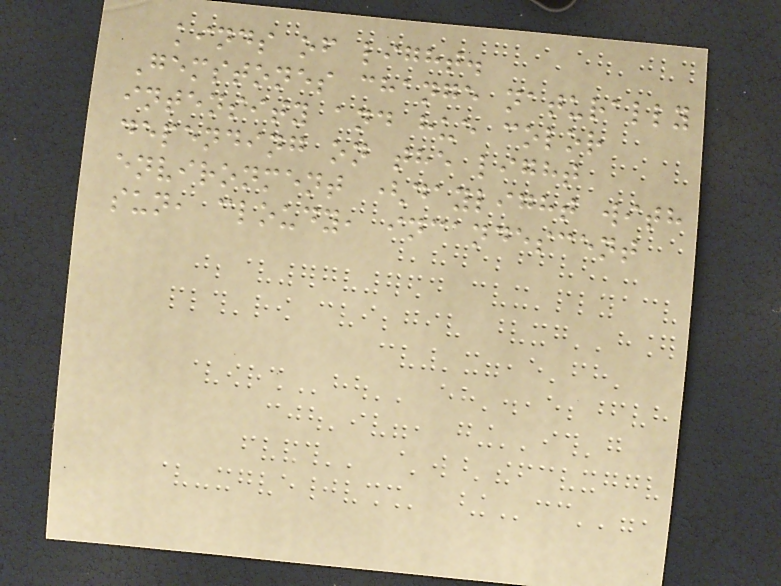kinds of light.
Gemstones change naturally
intensity and hue color
depending on the light
environment (daylight with
sun, cloudy, incandescent
